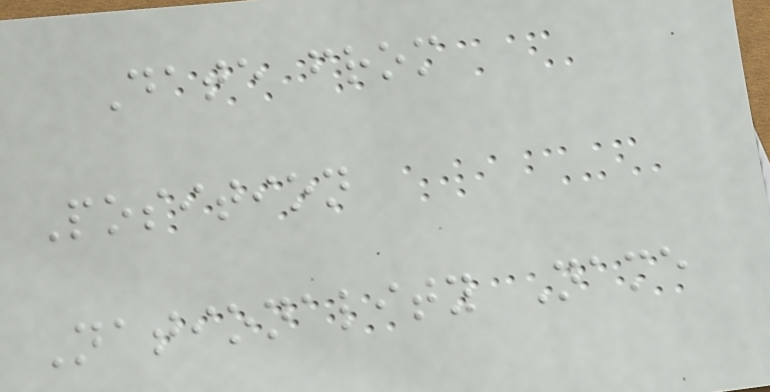Date from
Position
Nationality Name
